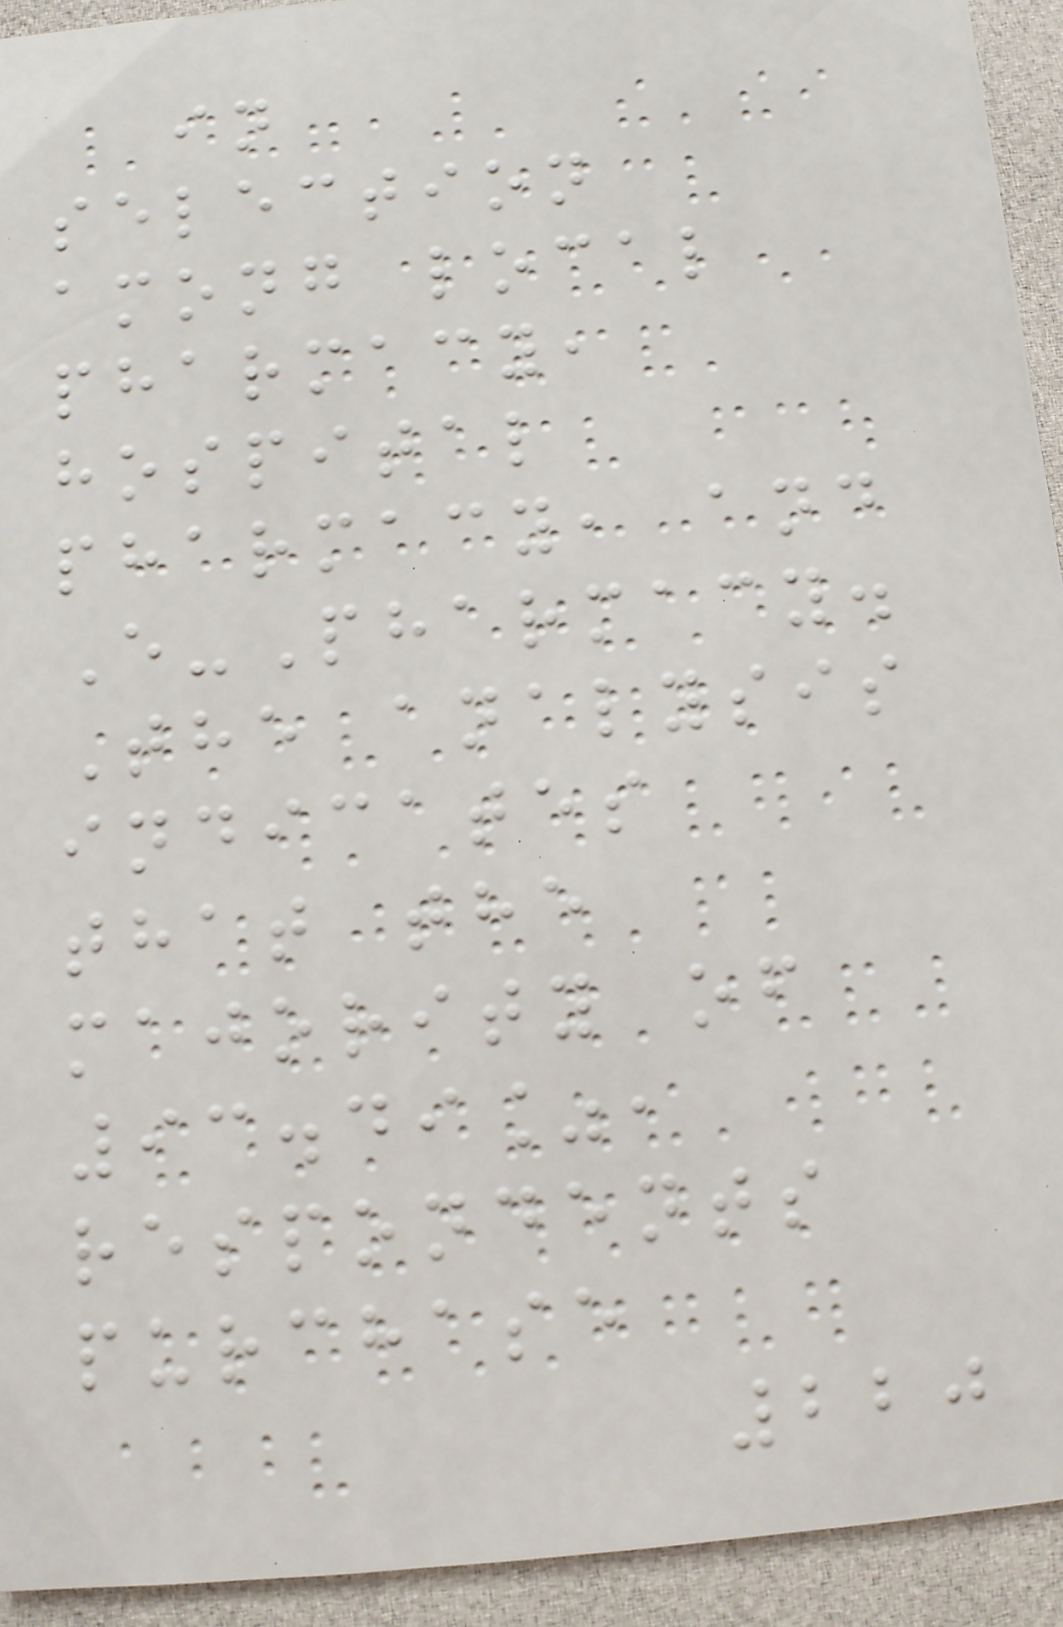in
selection
among local
pharmacy,
hospital
pharmacy, and
E-Pharmacy.
The analysis
indicates
that the
majority of
93.49%,
respondents
purchase
220
